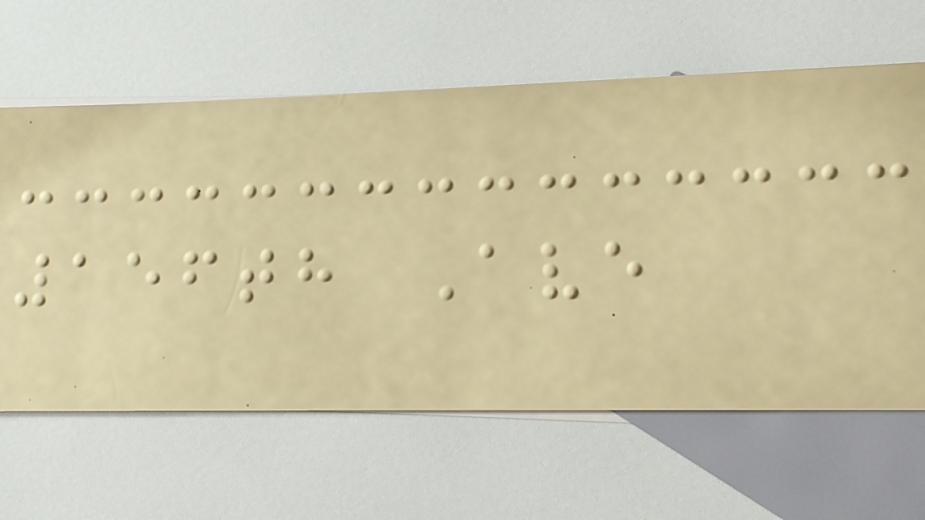156th Ave
